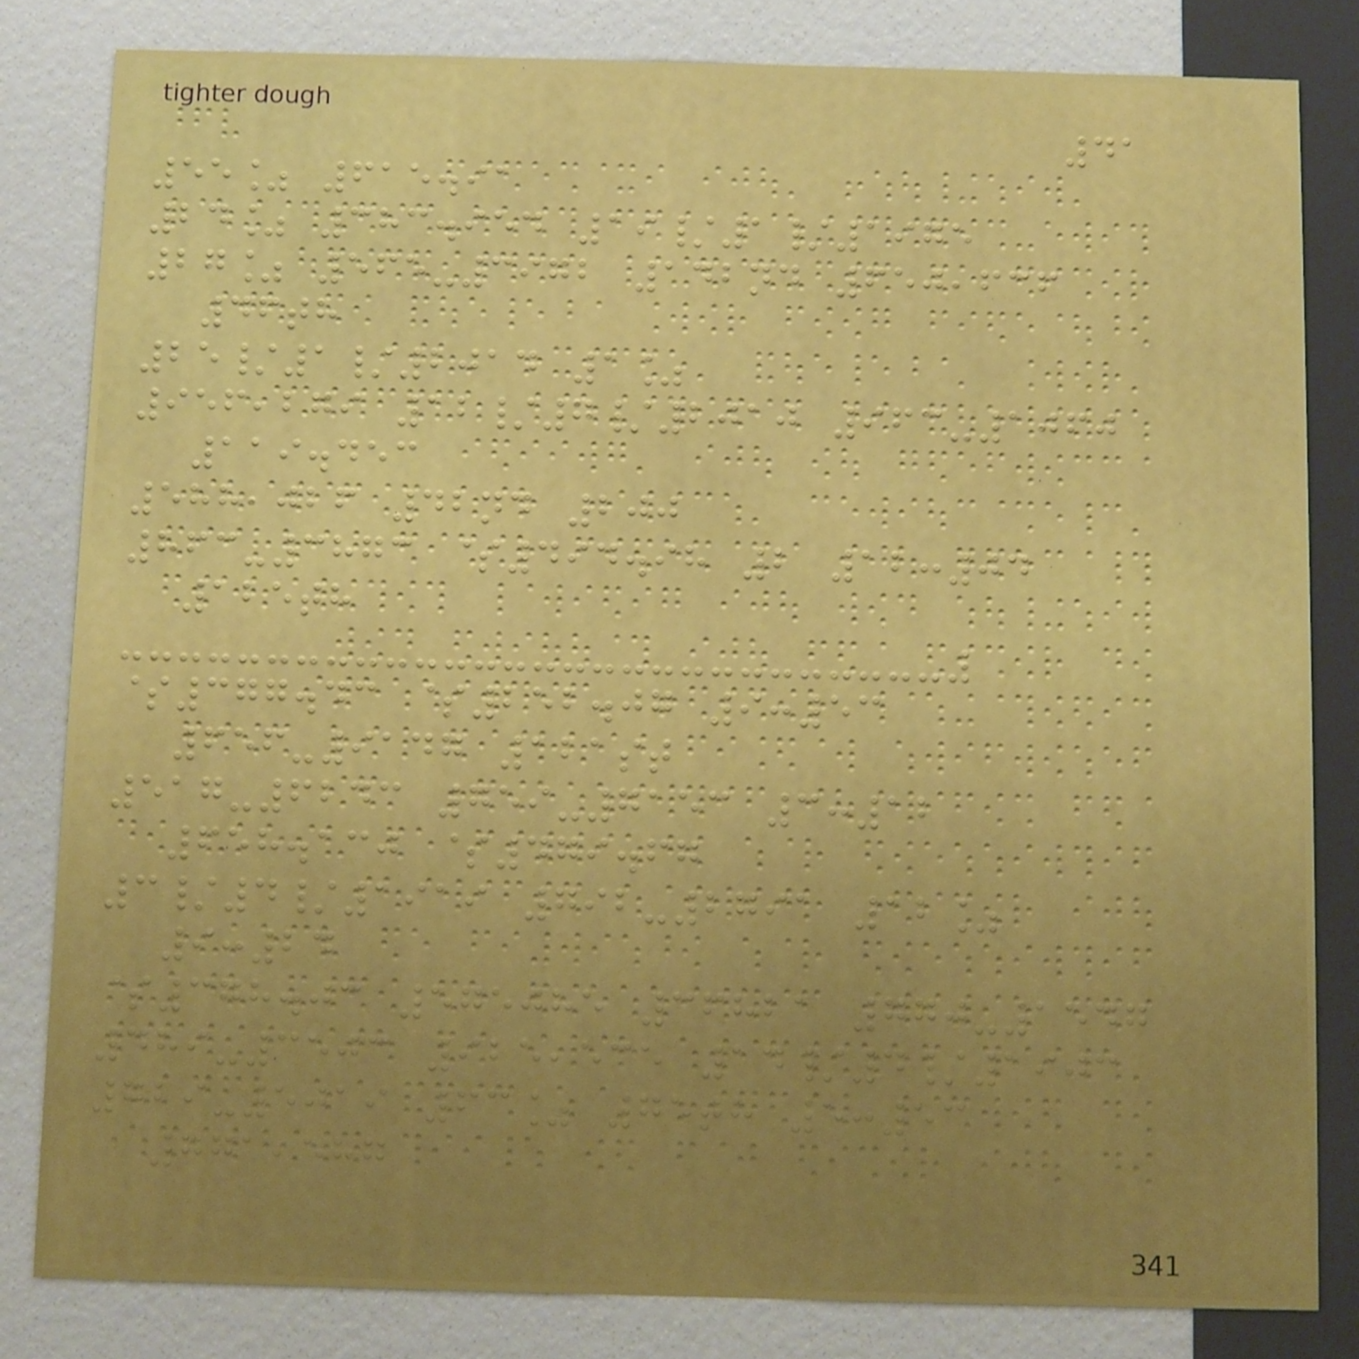41
55% 615.91
24% 383.954 19/1/1975
27% 565-3972 142nd 650,636
46th
25/1/2014 1%
956,279 12/7/2010 963-1060
119.453
588,026 42nd 200
863-3873 $494.98 2 12:04
125th
$377.43 $252.07 9:53
656-9147 121st
517-6243 759-7153 3:12
658.130 $479.67
3/4/1919 792-2791 12%
9:24
$378.03 575085 36821 770-1547
489-3503 925,535 14/4/1903
729-5019 63% 75th 5:53
771,587
